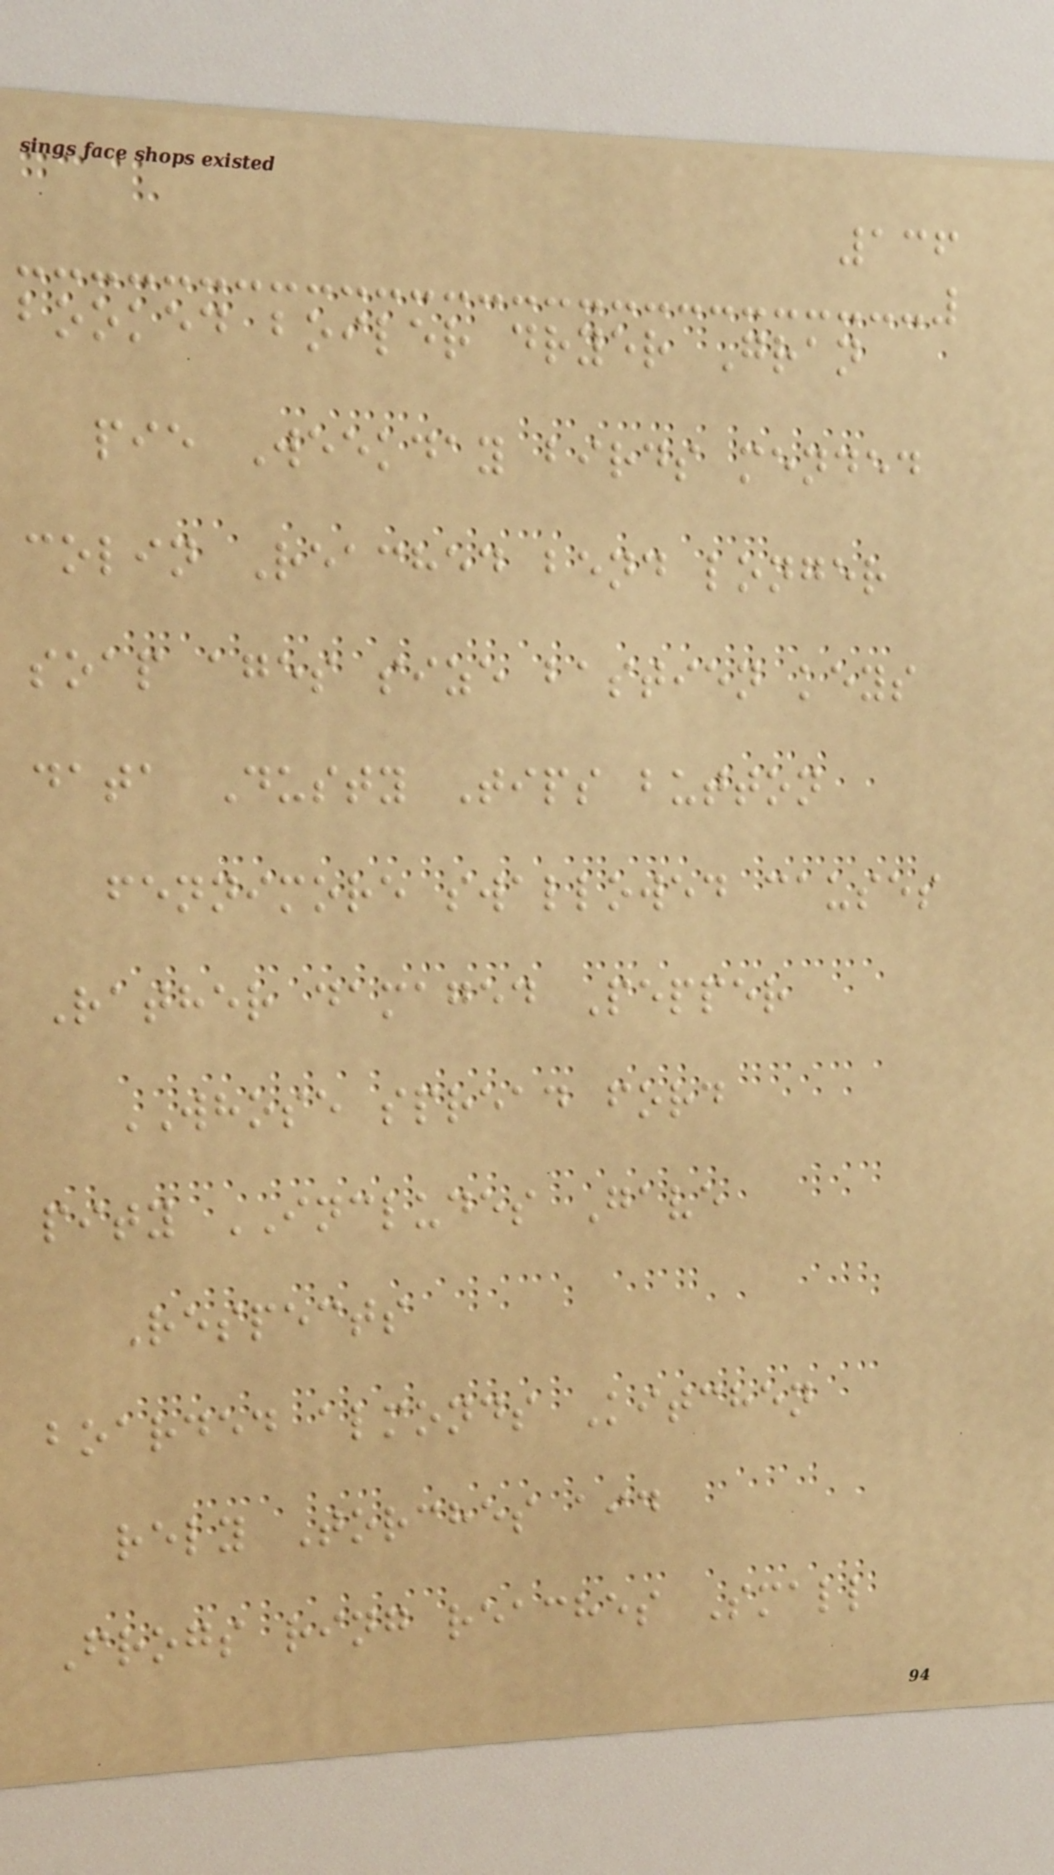136
booked boiler dryer Gran
pie Weekday birds mended
colin Reached bend longer
soap ages size bastien keys
data Dusty Tips button
fennimore swallowed causes
Rather damaged Pepper
WHOSE spread ford
pity INCLUDES Gave
Respects
boarded almonds Kitchen
rely Torches aid
Frogs ring reaches Small
